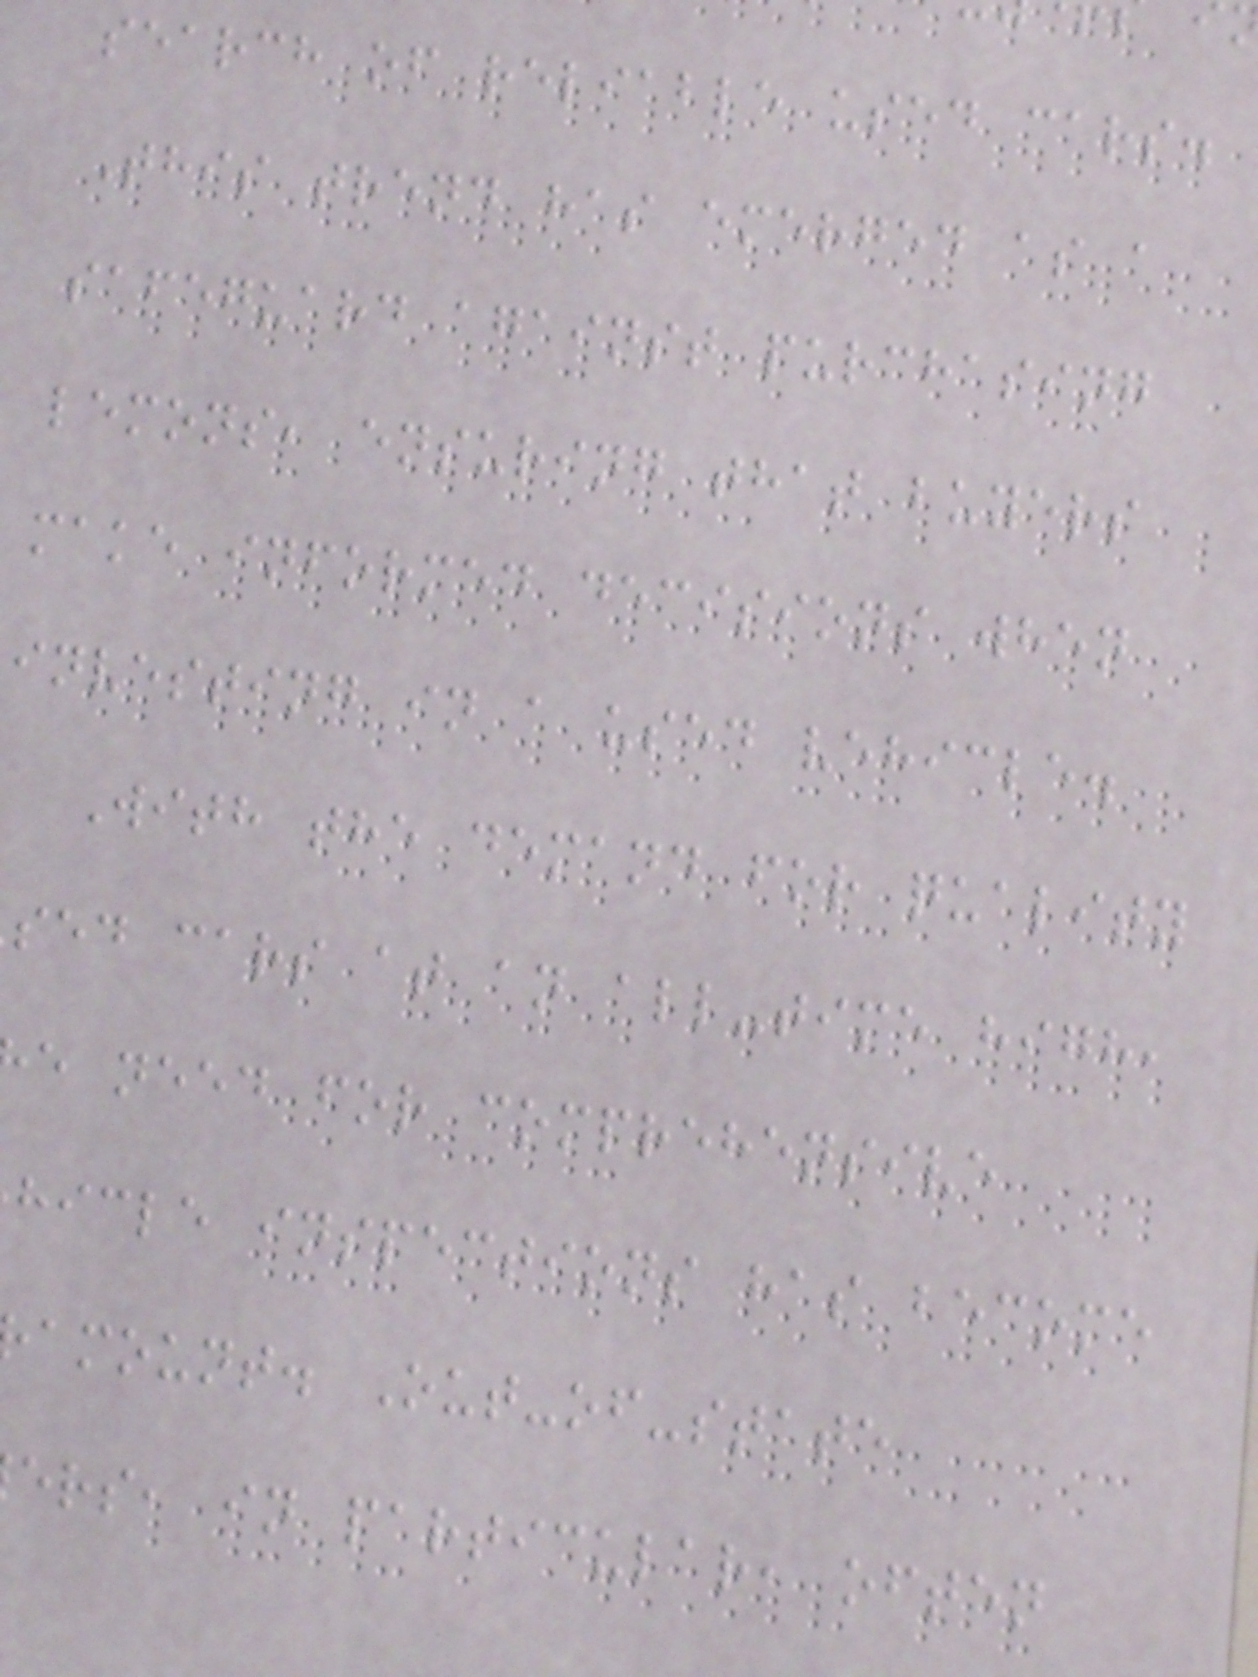search of reliable used cars.
This trend has emerged as a
safeguard against purchasing
lemons, ensuring that buyers
make informed decisions when
investing in a used vehicle.
With the demand for quality
sed cars at an all-time high,
e need for comprehensive
hicle inspections has become
amount. Out-of-state
ers, in particular, often
